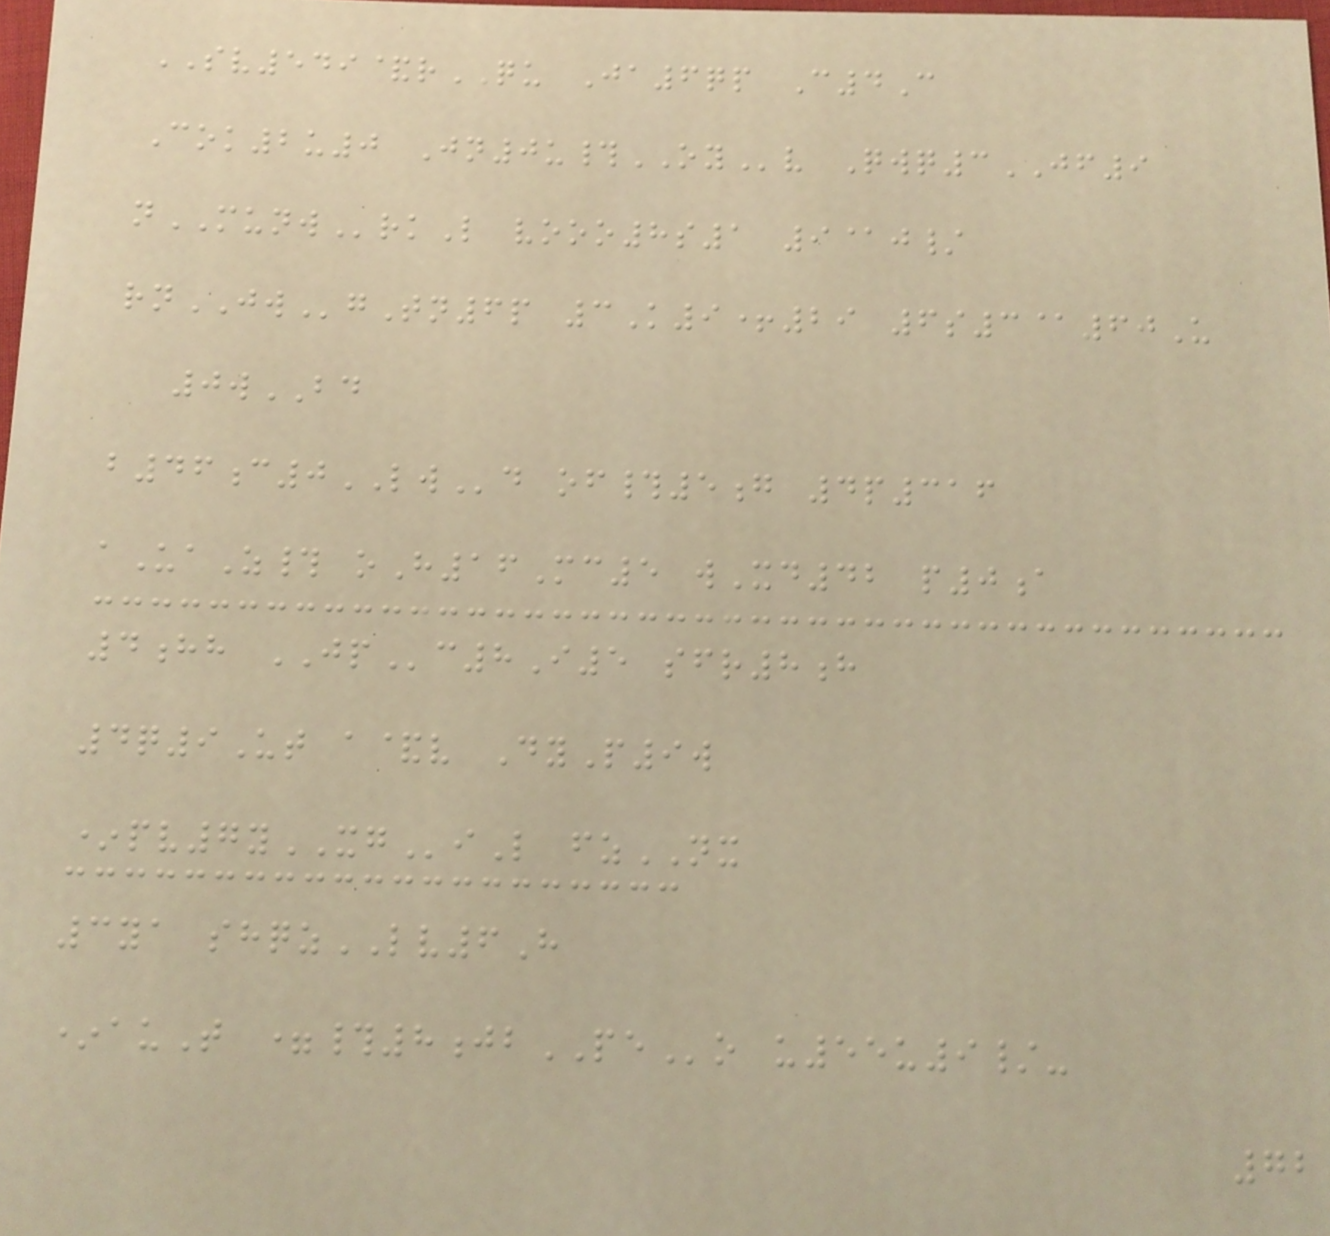SV549&rQU Ja6qp C4C
Cok2u0 Jn0u#OYv Qwq3JF9
nMUNWrkL vooo8s1 9@j/
rnJWgTn6p 3K9+29 6s3@60U
0wBD
b46c0LWd of#5g 4p316
aUaZ# oH16Mc5 wXd42 p0a
4hh JPc8I5 sfr8h
4q9Ut a&v DyP9w
*pv7yXGiL fzNX
3ya shqzLV6H
*auT =#8jbPEo u55u9/-
72
